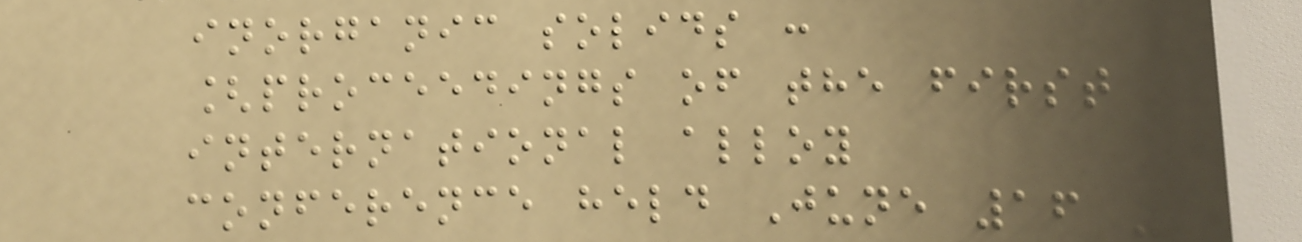inorganic solids :
[proceedings of the first
international alloy
conference held June 16 -
